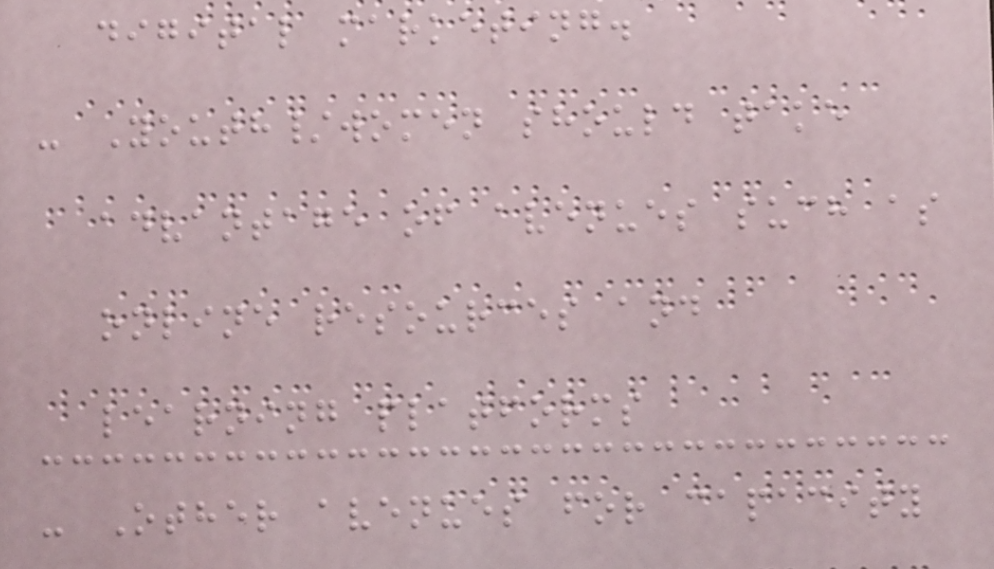digital marketing.
- Youth/women should take
advantage of avenues such as
online resources and
learning platforms
- Other avenues for capacity
